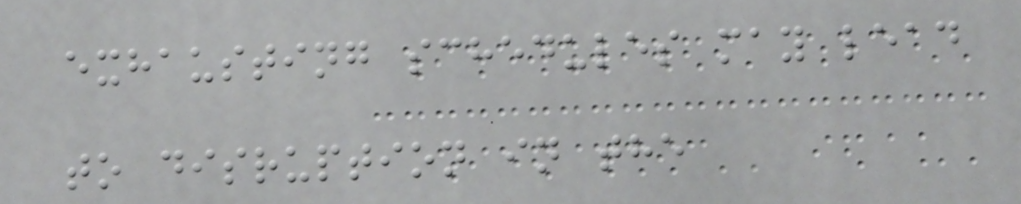exhausting schedules may lead
to disruption in the
